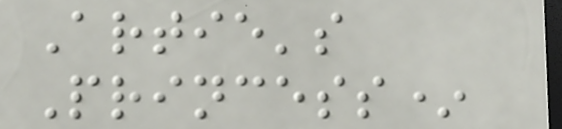Artie's
Princess*
